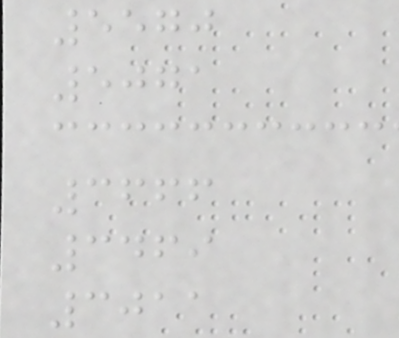5570
5071
3666
3469
3011
